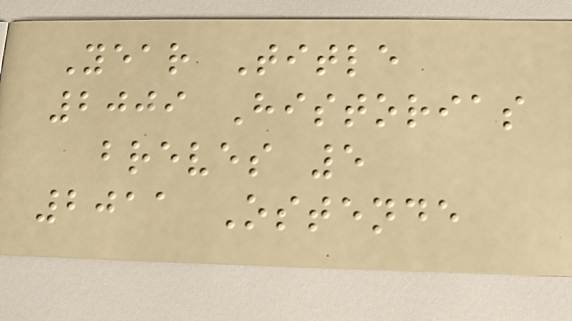Year Title
2009 Historias
breves 5
2011 Ostende
